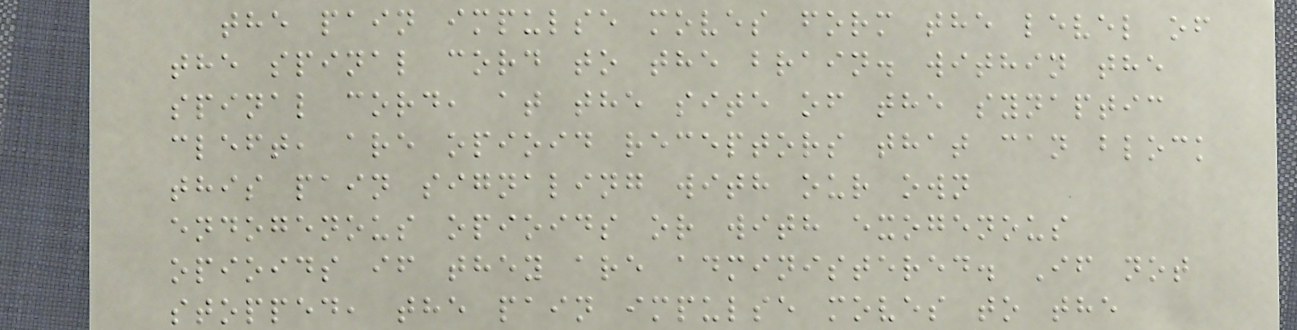the pain impulse moves form the level of
the spinal cord to the brain. within the
spinal cord, at the site of the synaptic
cleft, are opioid receptors that can block
this pain signaling with our own
endogenous opioids or with exogenous
opioids if they are administered. If not
stopped, the pain impulse moves to the
